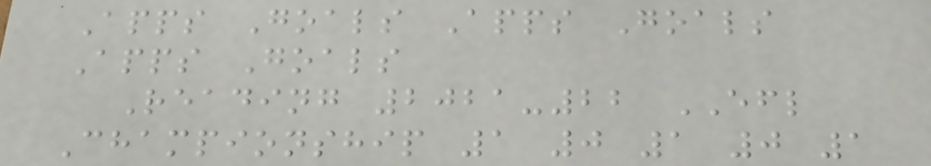Apps Goals Apps Goals
Apps Goals
Reading 2021-22 EFL
Championship 1 0 1 0 1
